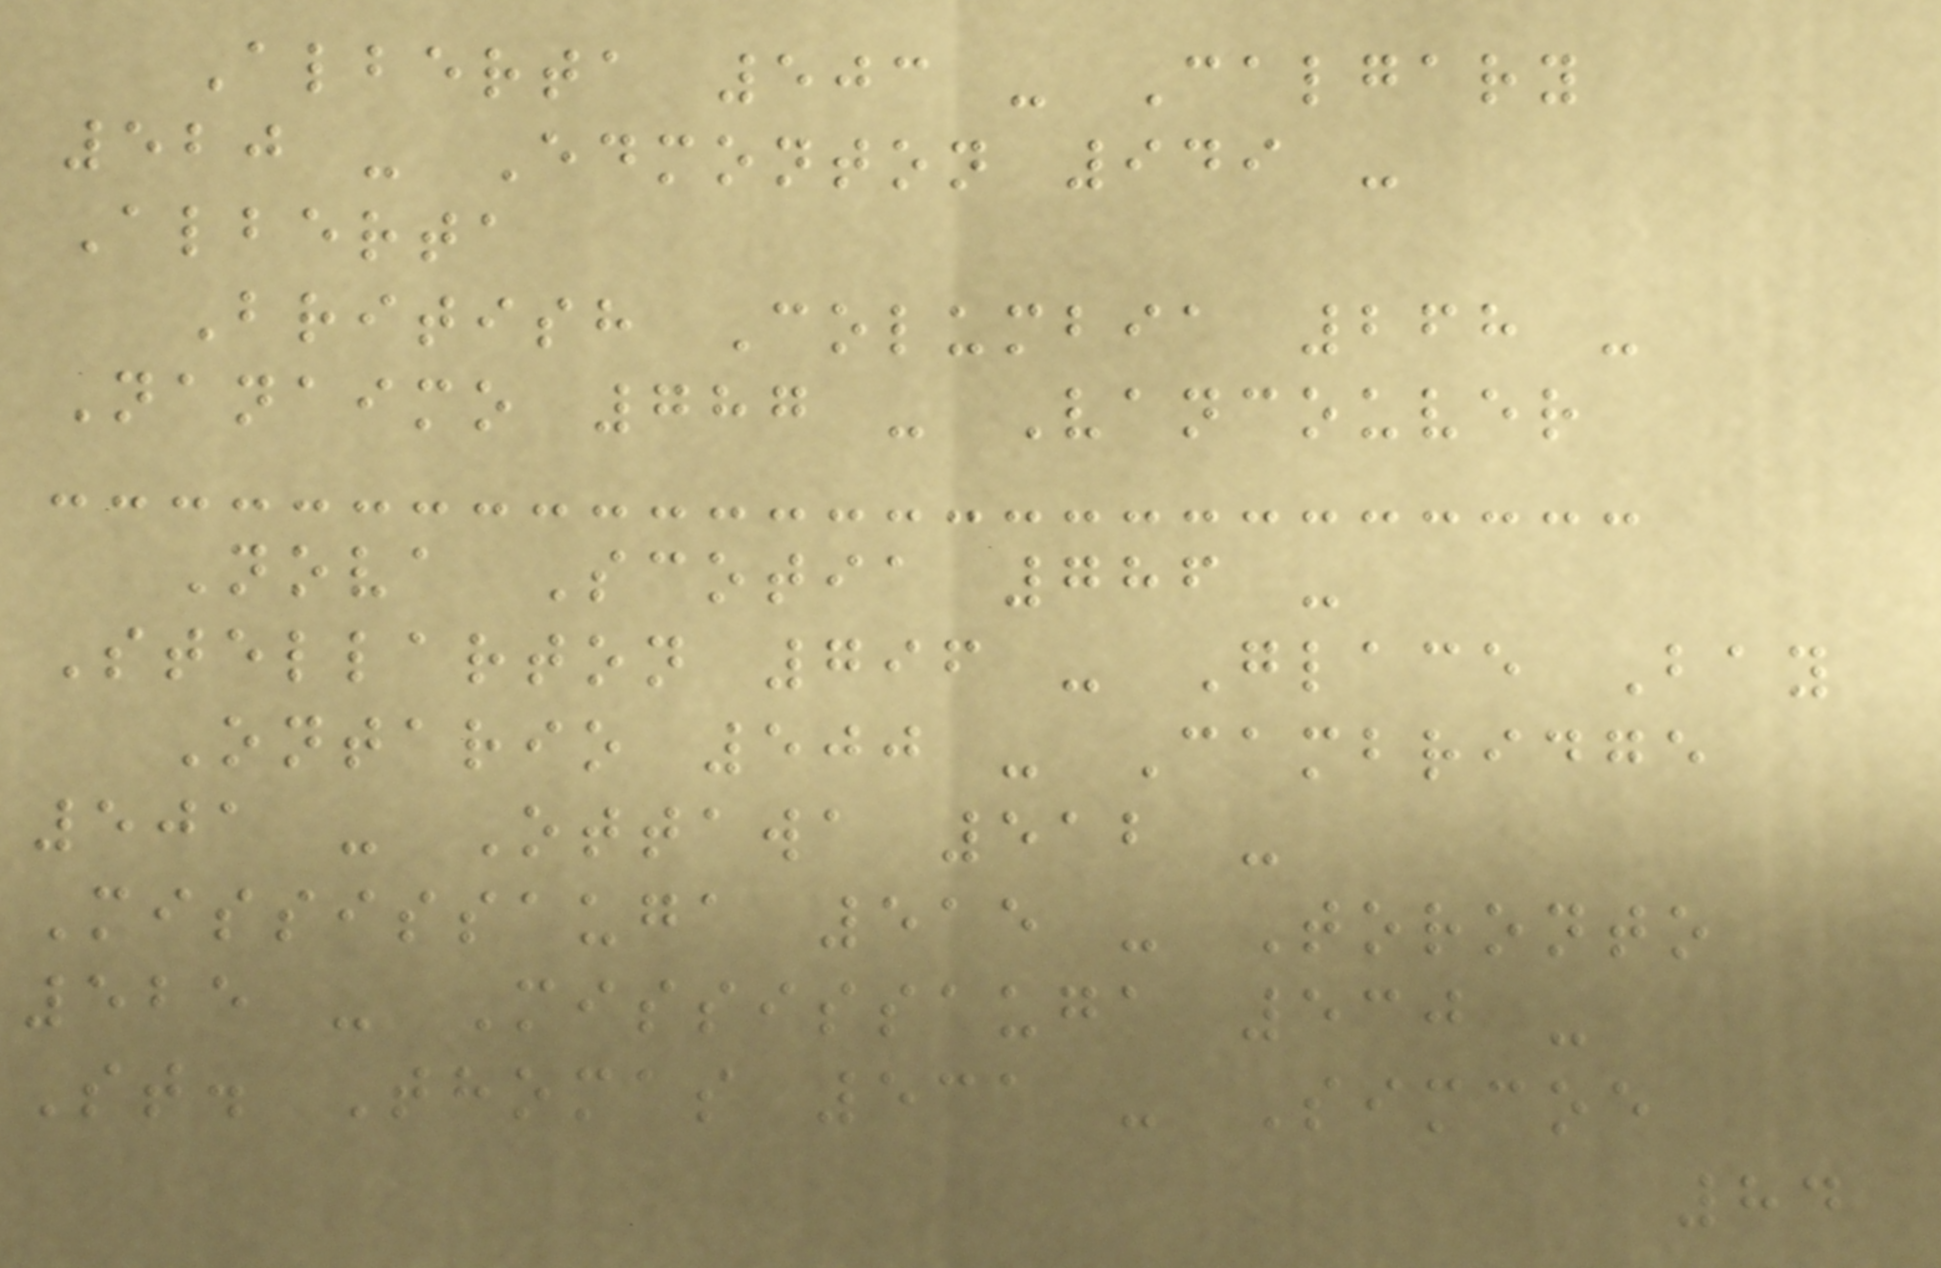Alberta 503 - Calgary
520 - Edmonton 949 -
Alberta
British Columbia 268 -
Nanaimo 787 - Vancouver
Nova Scotia 786 -
Stellarton 796 - Glace Bay
Ontario 500 - Cambridge
501 - Ottawa 512 -
Mississauga 515 - Toronto
525 - Mississauga 530 -
St. Thomas 531 - Simcoe
84
